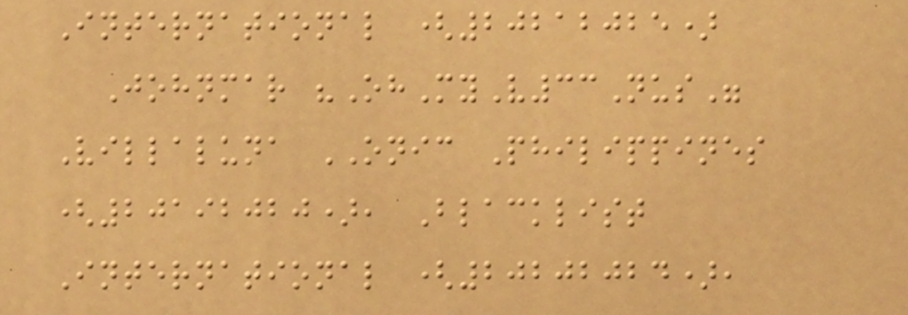International (20212025)
Johnmar "OhMyV33Nus"
Villaluna ONIC Philippines
(20192020), Blacklist
International (20202024),
